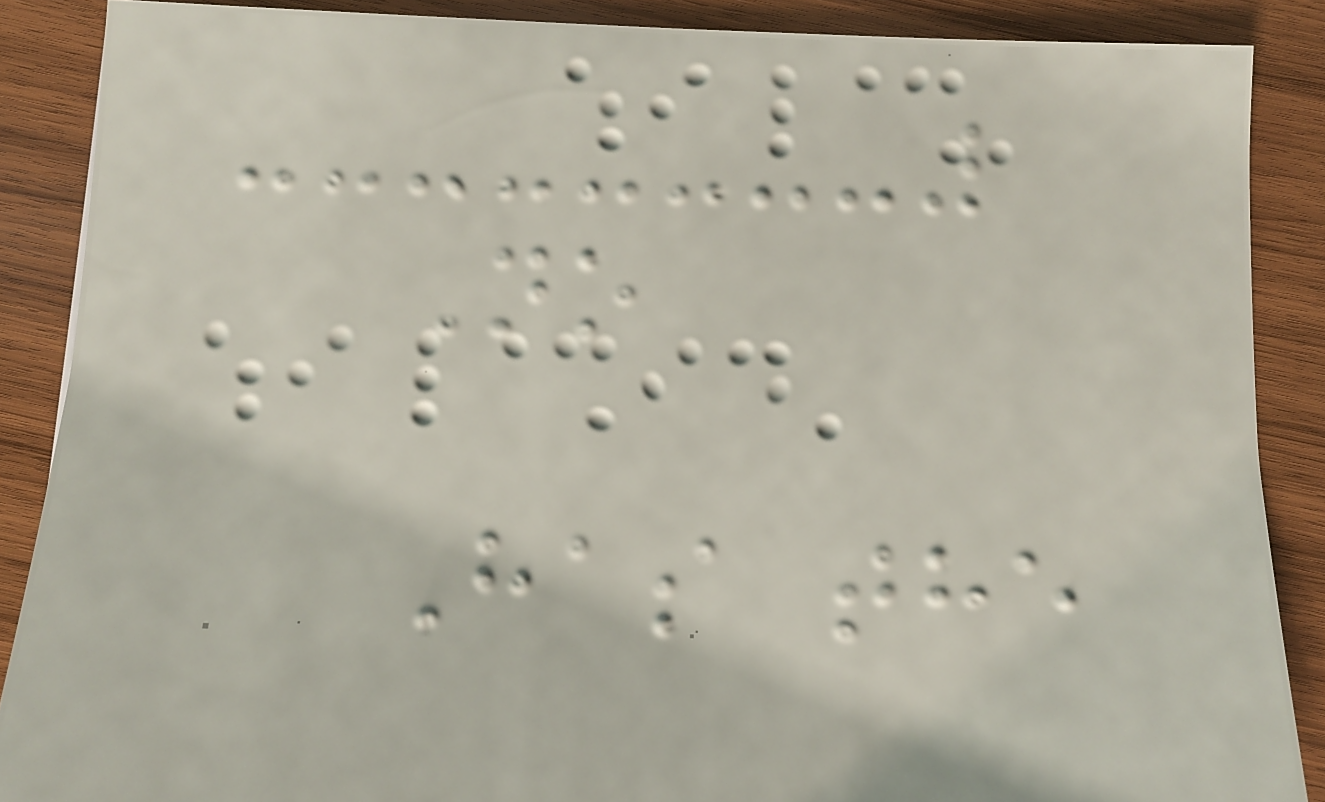No
Has the
